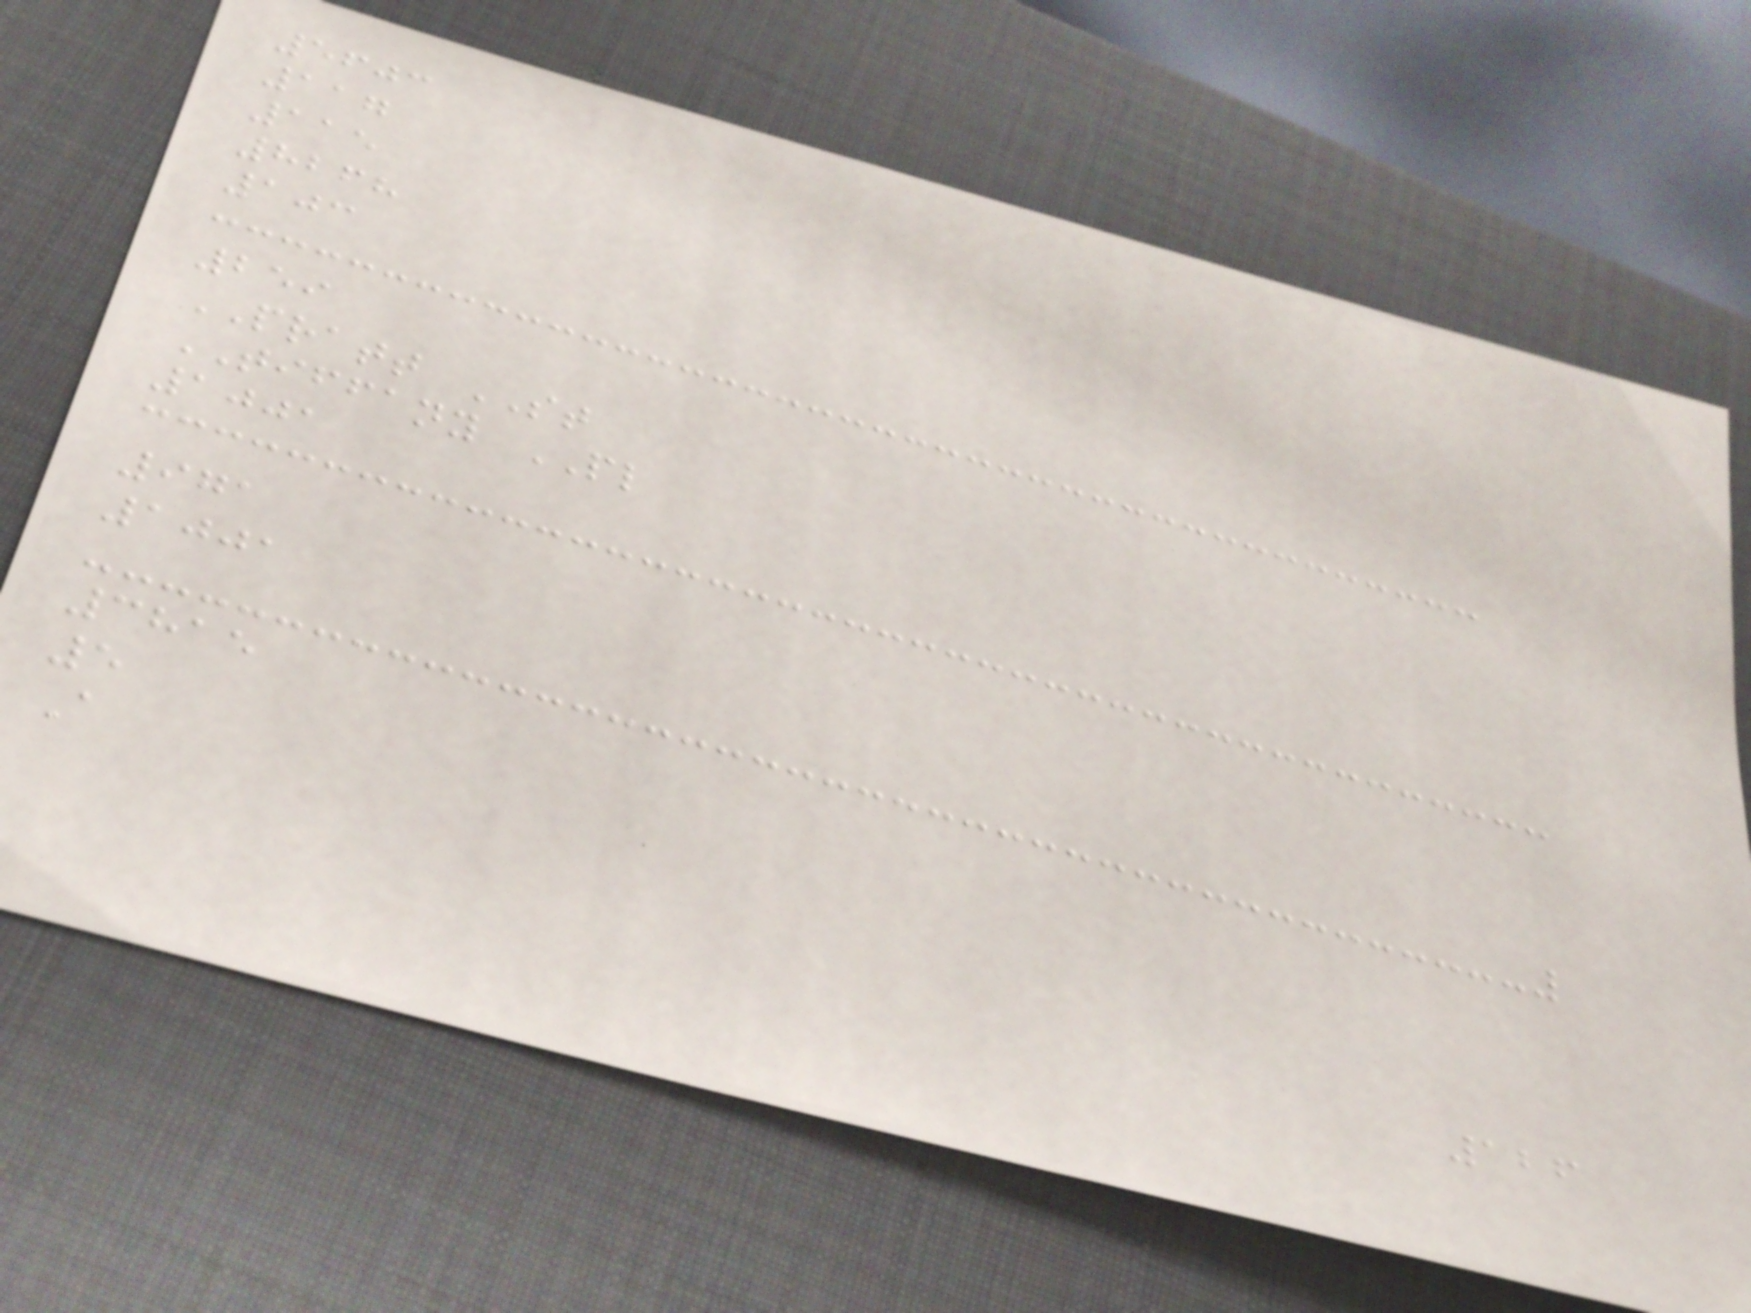5603
117
115
8268
103
259
PRATT ST
TIFFANY PL
1001
971
1001
3815
5
A
126
